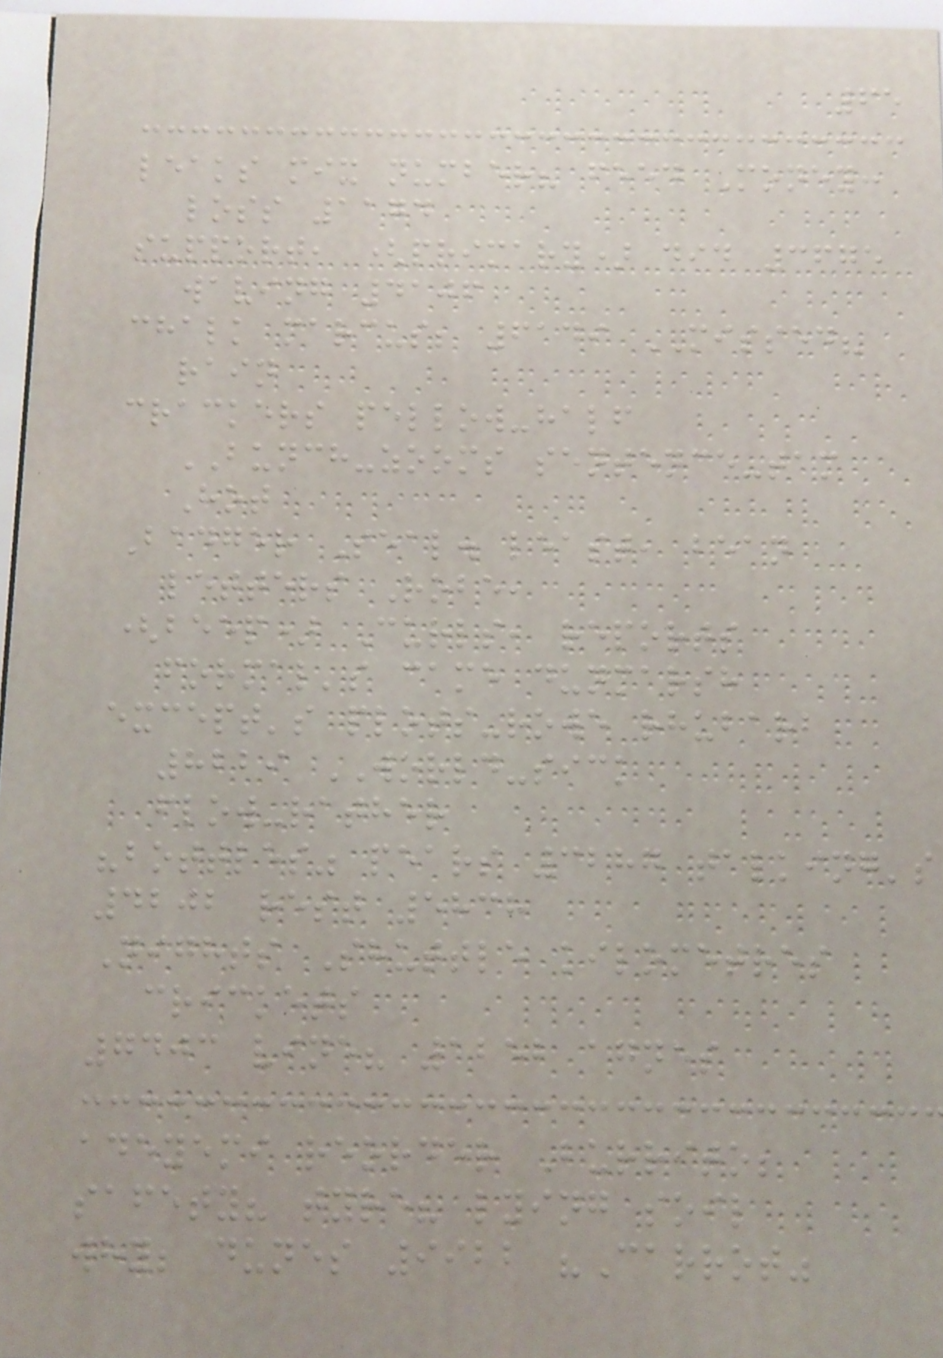65
leaks mix number? feed Money:
loss 1174
support, (primary) did 3675
waving 4106
chalk marcus; 6149 MISSED?
rain
crackers pellow-half
BUNCH-zooms sentence-tam
Hot
Badger Seal. least, bean
letters Robe,
(beep) Curls, reports
formal's came dunmarsh
except's plots-rowe rhubarb
8229 WORLD-sick
flow-rather
"bottles" pears 3287 talking's
4202 rest 5838
Nights Shuttle kilometres
crickets
7403 vine? 1252 agnes
adeyemi reorder Burrito;
safety? tyre? lying soil
why; dunes 9922 "Carrot"
